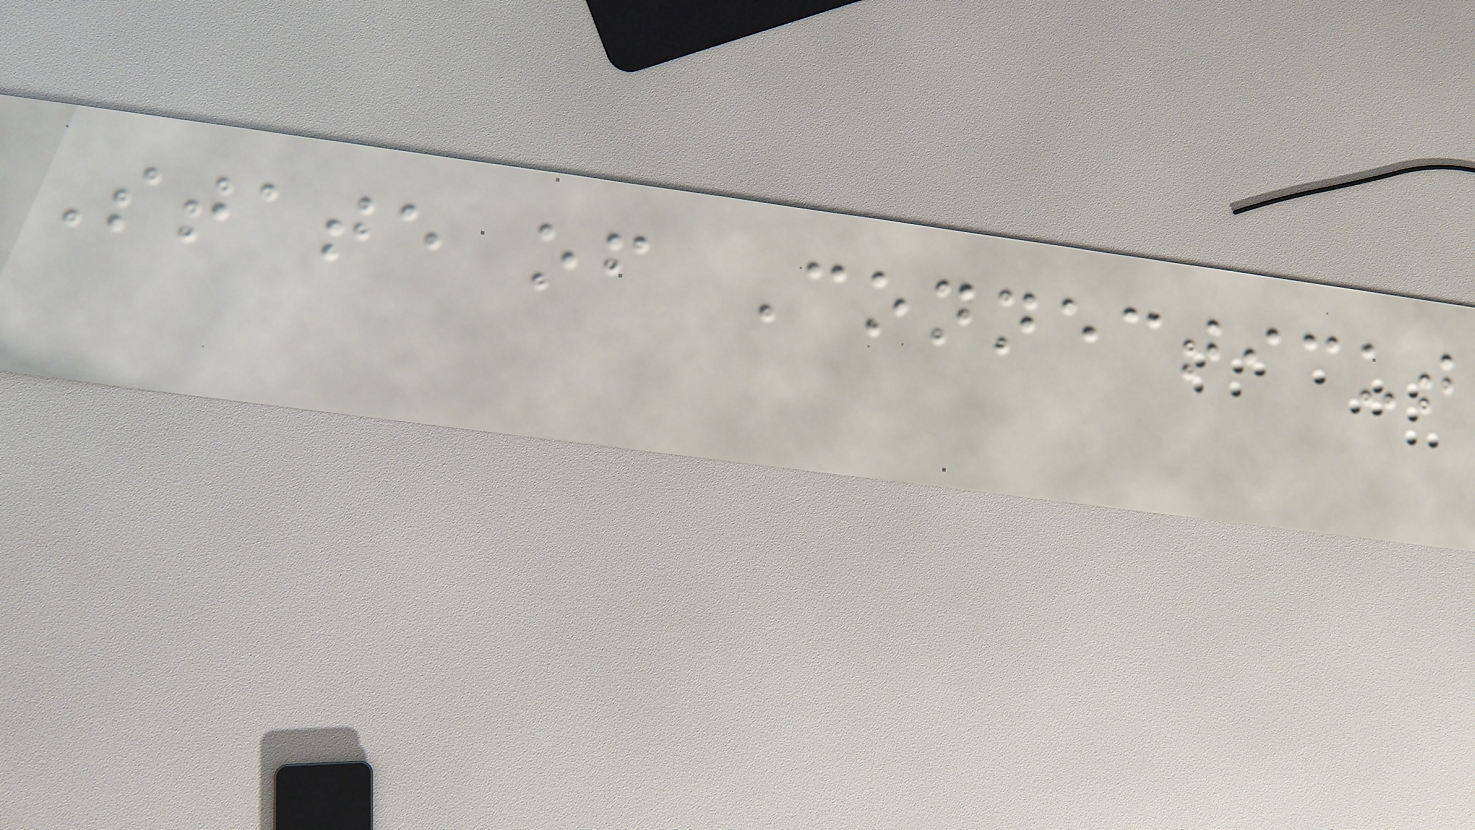State of Connecticut
